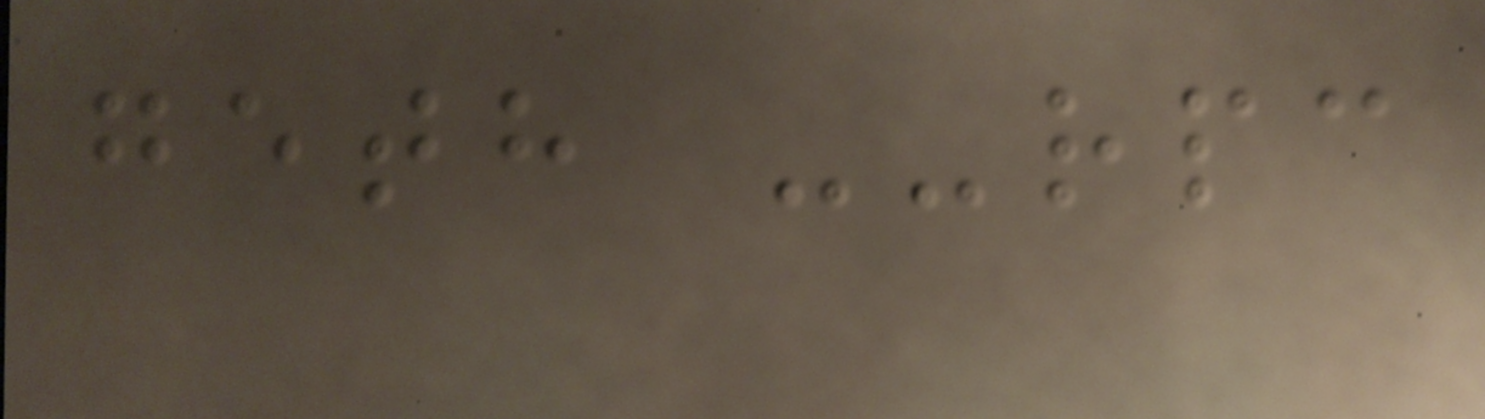geth --rpc
